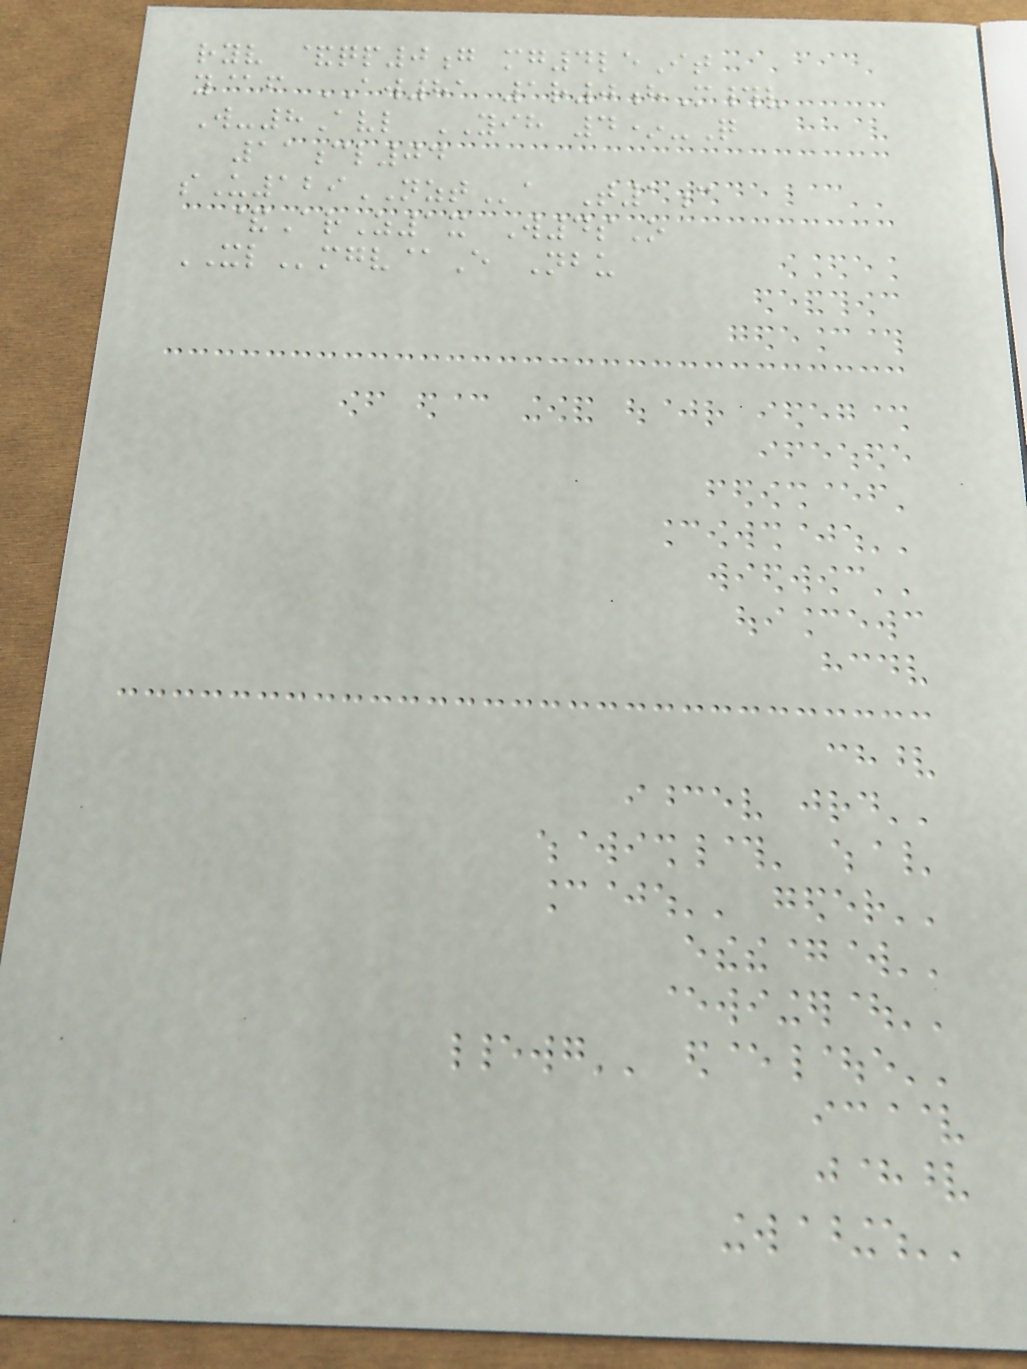ryv &qp0g mg4leIt
y@f AW81 1r0hM#v
W-8Avl YIH 4*-Q
11cl04
sU129NZTa T1c
&ArZ1x W4sO
XLmgv@E Nbu
